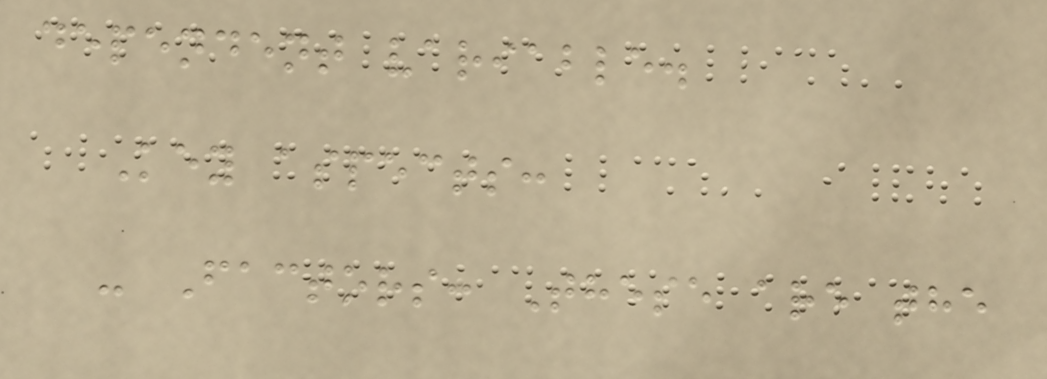dependent variable.
Key aspects:
- Factors: These are the
